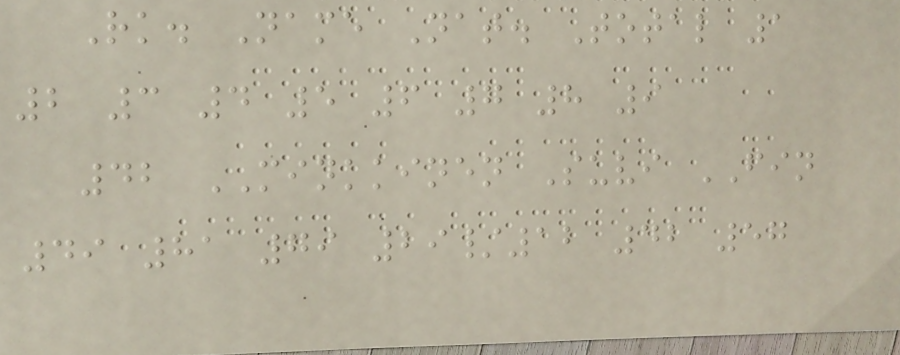Rk. Name Nat. Total 1
2 3 4 5 6 7 8 9
42 MINKKINEN Suvi FIN
49 81 79 29/12 42 57
